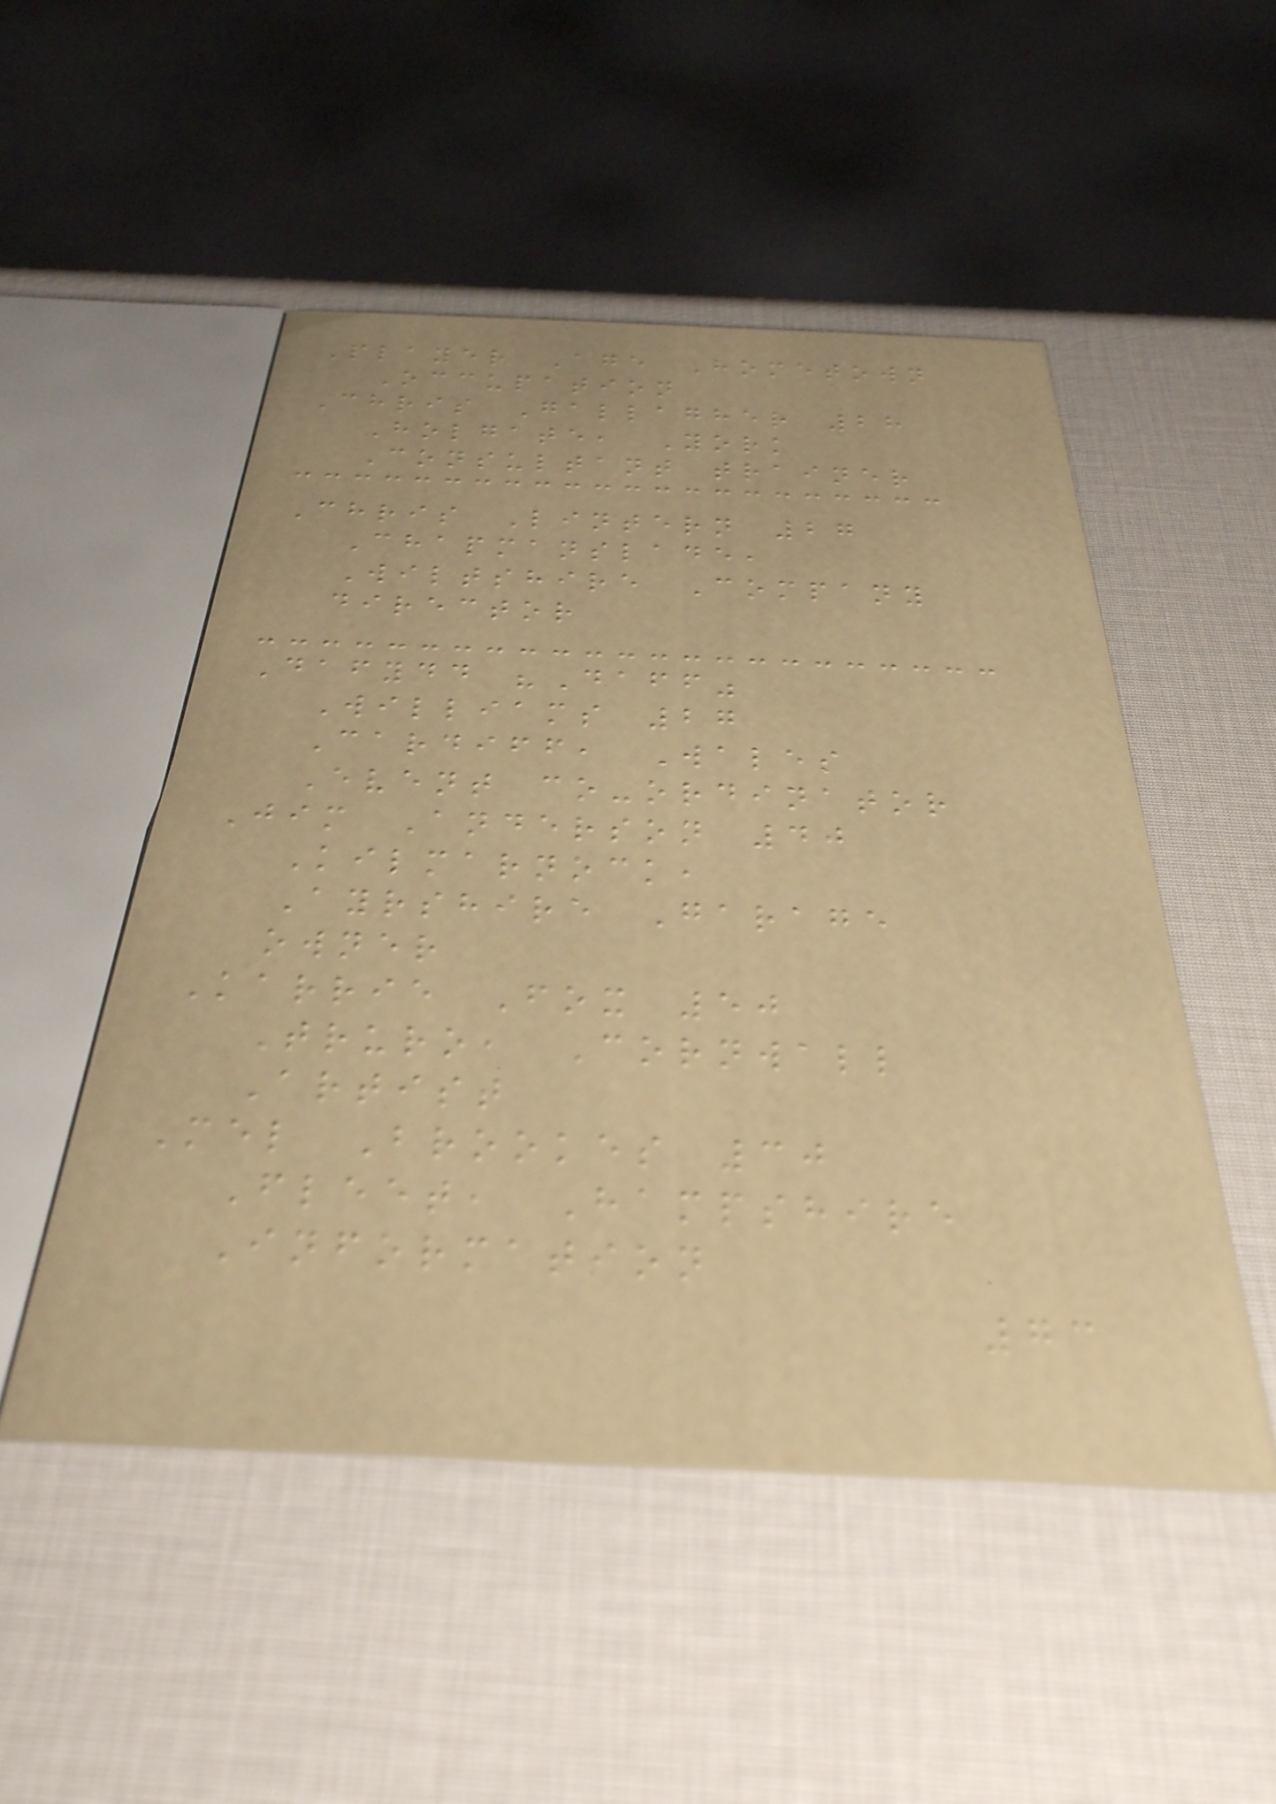Player Age Hometown
Occupation
Chris Gallagher 28
Holgate, York
Consultant trainer
Chris Lintern 27
Chapmanslade,
Wiltshire Company
director
Dafydd "Daff"
Williams 27
Cardiff, Wales
Event co-ordinator
Jim Anderson 40
Kilmarnock,
Ayrshire Garage
owner
Karrie Fox 50
Truro, Cornwall
Artist
Mel Brookes 30
Fleet, Hampshire
Information
73
